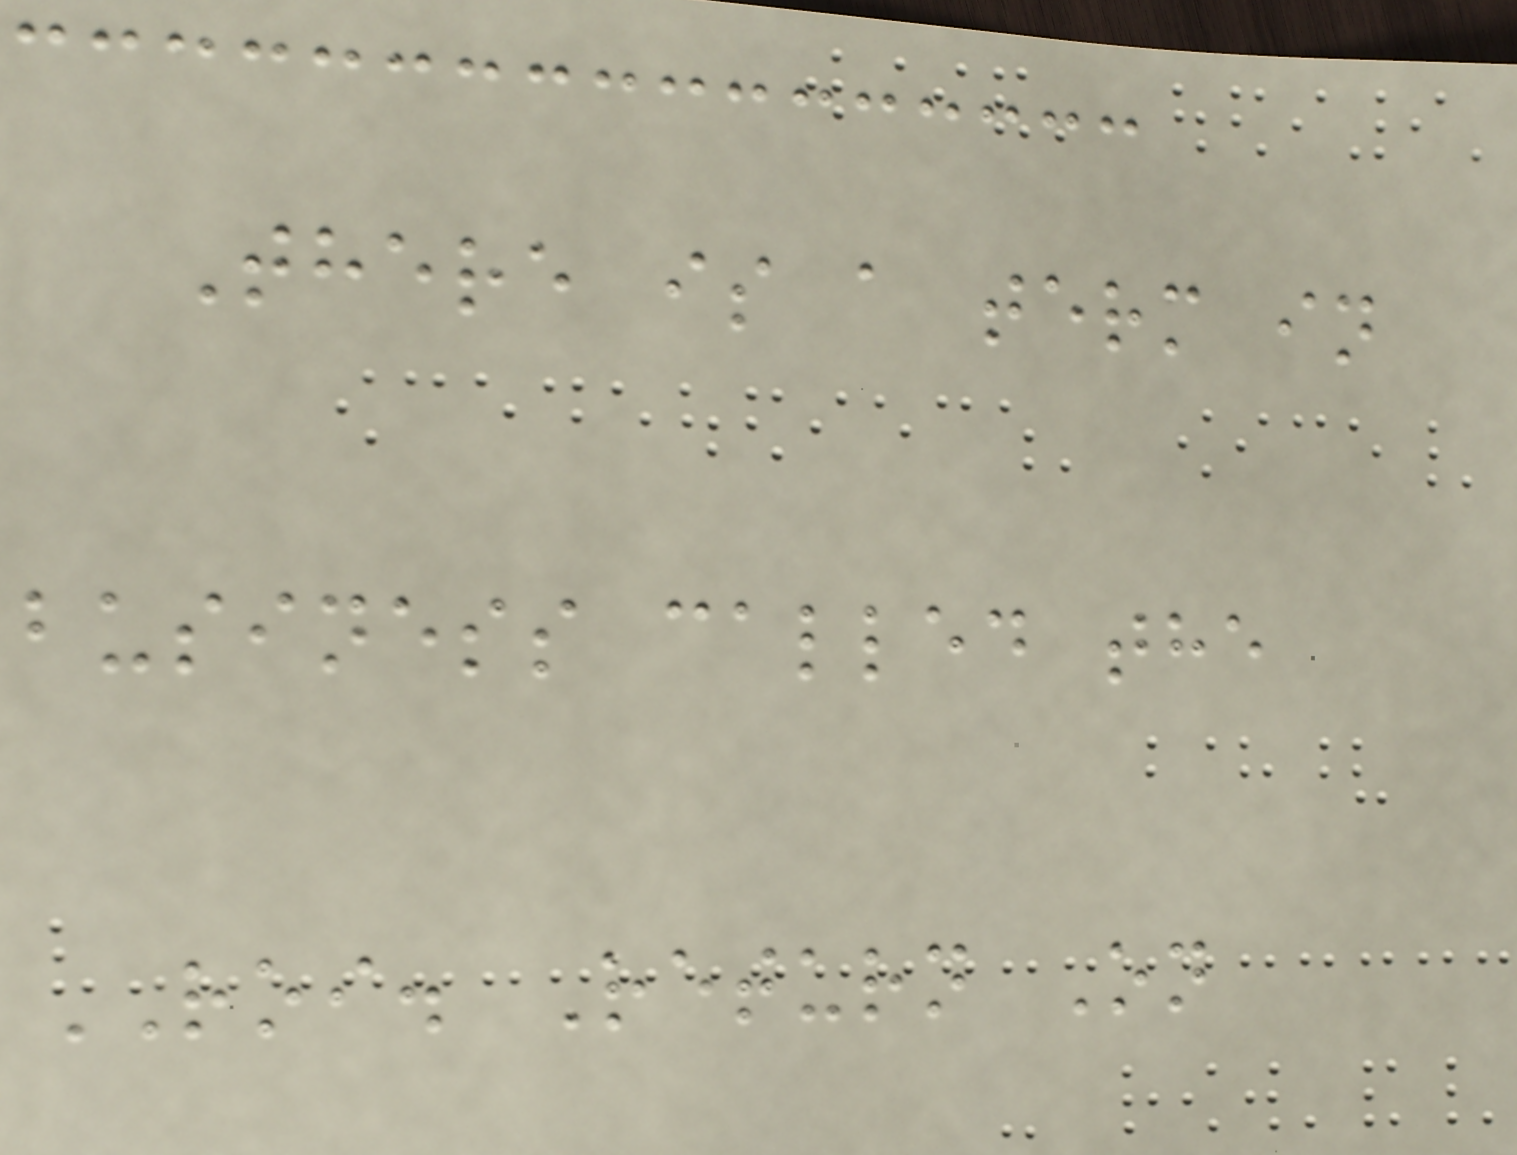There is a term in
business called the
ROI. Return On
